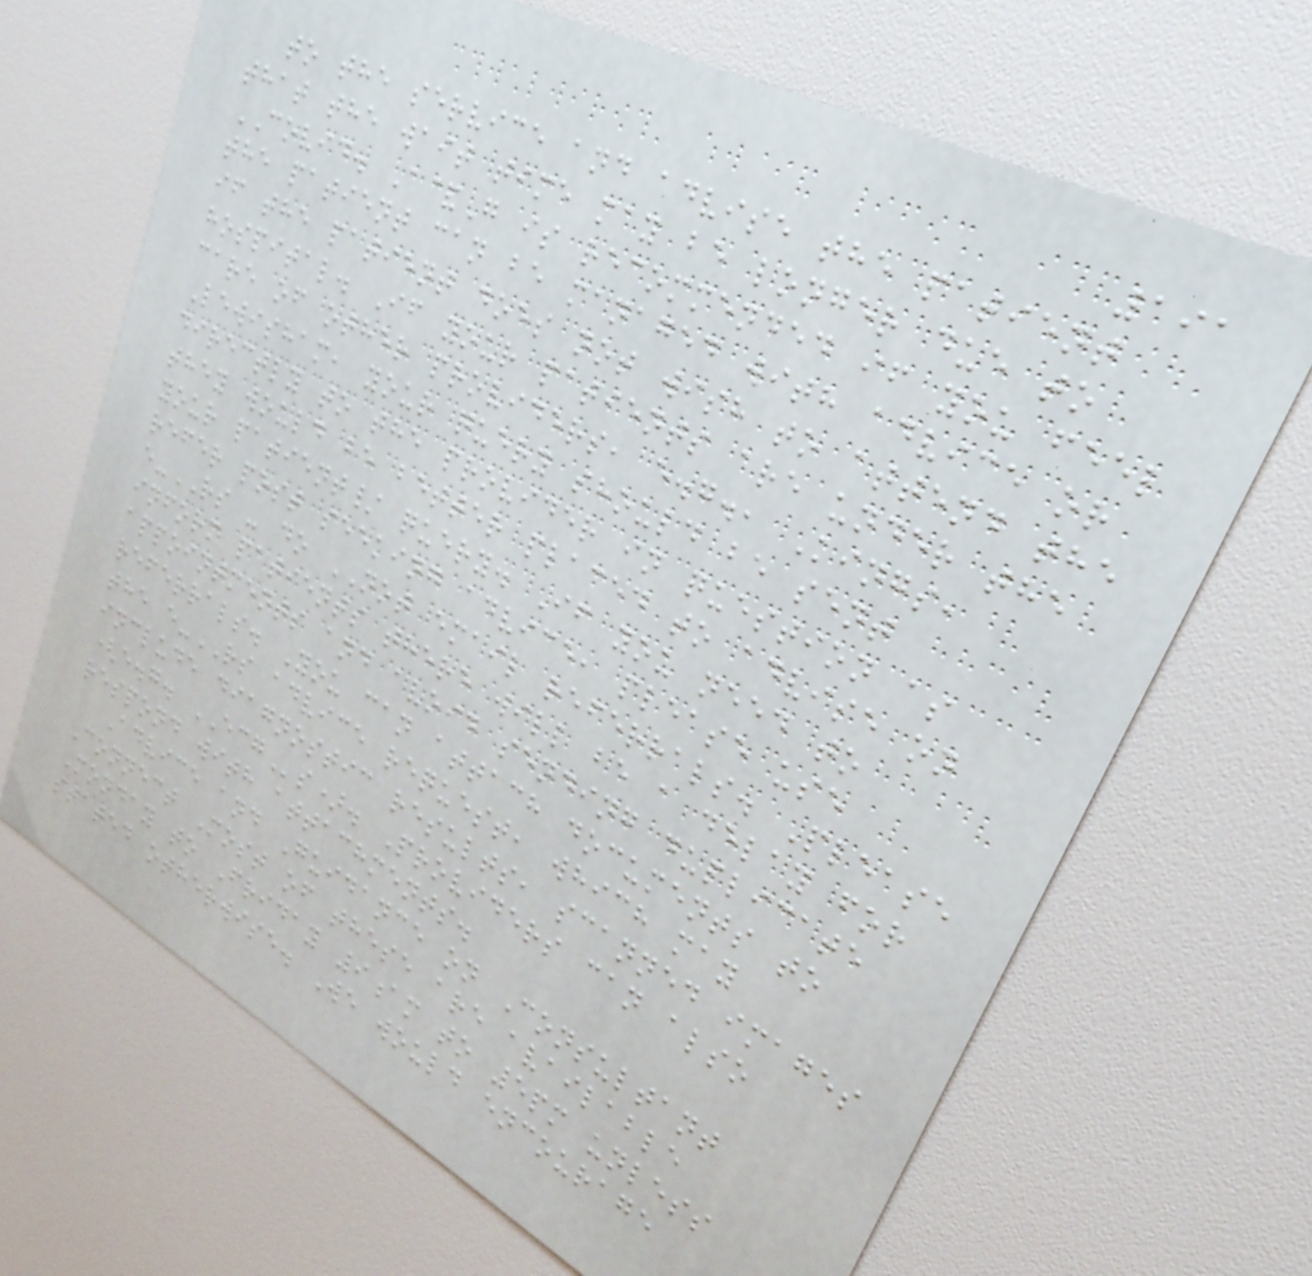191
to the service and advise the patient
that the wait time may be longer due to
COVID. A&G is recommended if you feel
the patient can be managed with advice or
if the patient does not wish to attend the
hospital. If your patients are under the
care of other providers, e.g., Kings,
Lewisham, your query should be sent
directly to the provider in question as
they would be better placed to advise on
your patient/ query. If you need to
refer post seeking advice, please use
e-RS - do NOT email referrals. Please
inform patients there will be a delay for
appointments and avoid sending duplicate
referrals. You can attach documents to
the e-RS advice request, which may
include diagnostic results, scanned images
(e.g. ECGs). Providers can also
respond with attachments.
Advice and Guidance on Consultant
Connect Most of these are available
Monday to Friday 9am to 5pm unless
stated otherwise. We would encourage
